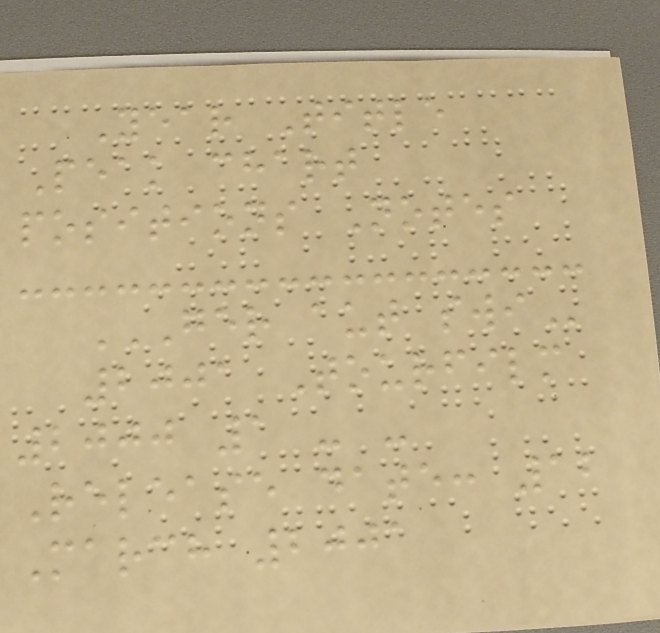Year Title
Peak chart
positions Notes
GER AUT SWI
2001 Tourfilm
2000 1 - -
Release date: 12
March 2001
